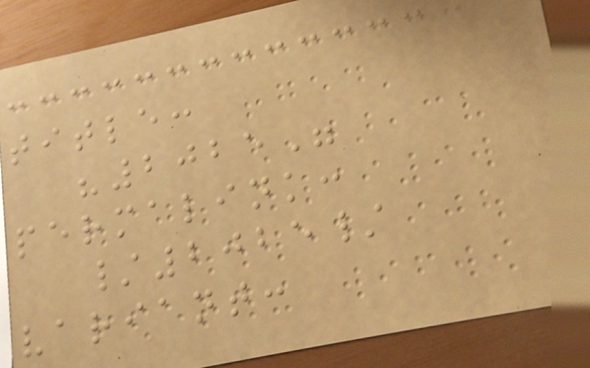title:
"2025"
permalink:
/2025/
variant:
